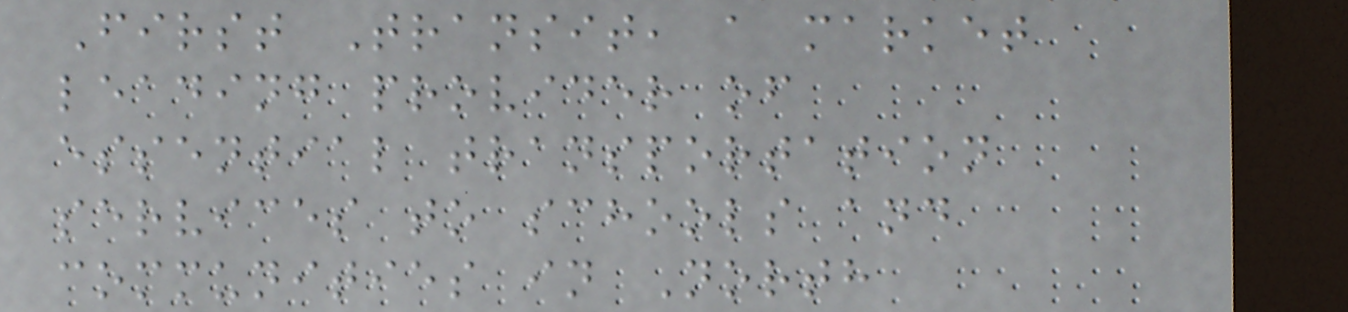First Transit, a market
leading provider of
essential transportation
services to schools and
communities in North
